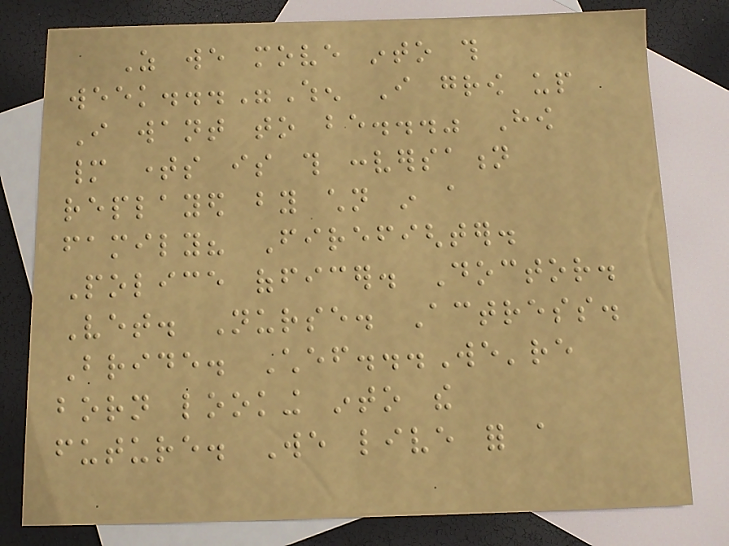As we move into this
week..."When I grow up
I want to be..." How
many times is this conversation
replayed by children in a
family? Firefighter.
Police officer. Doctor.
Vet. Nurse. Actress.
Bride. Chef...We're
born looking into the
future. We live for a
